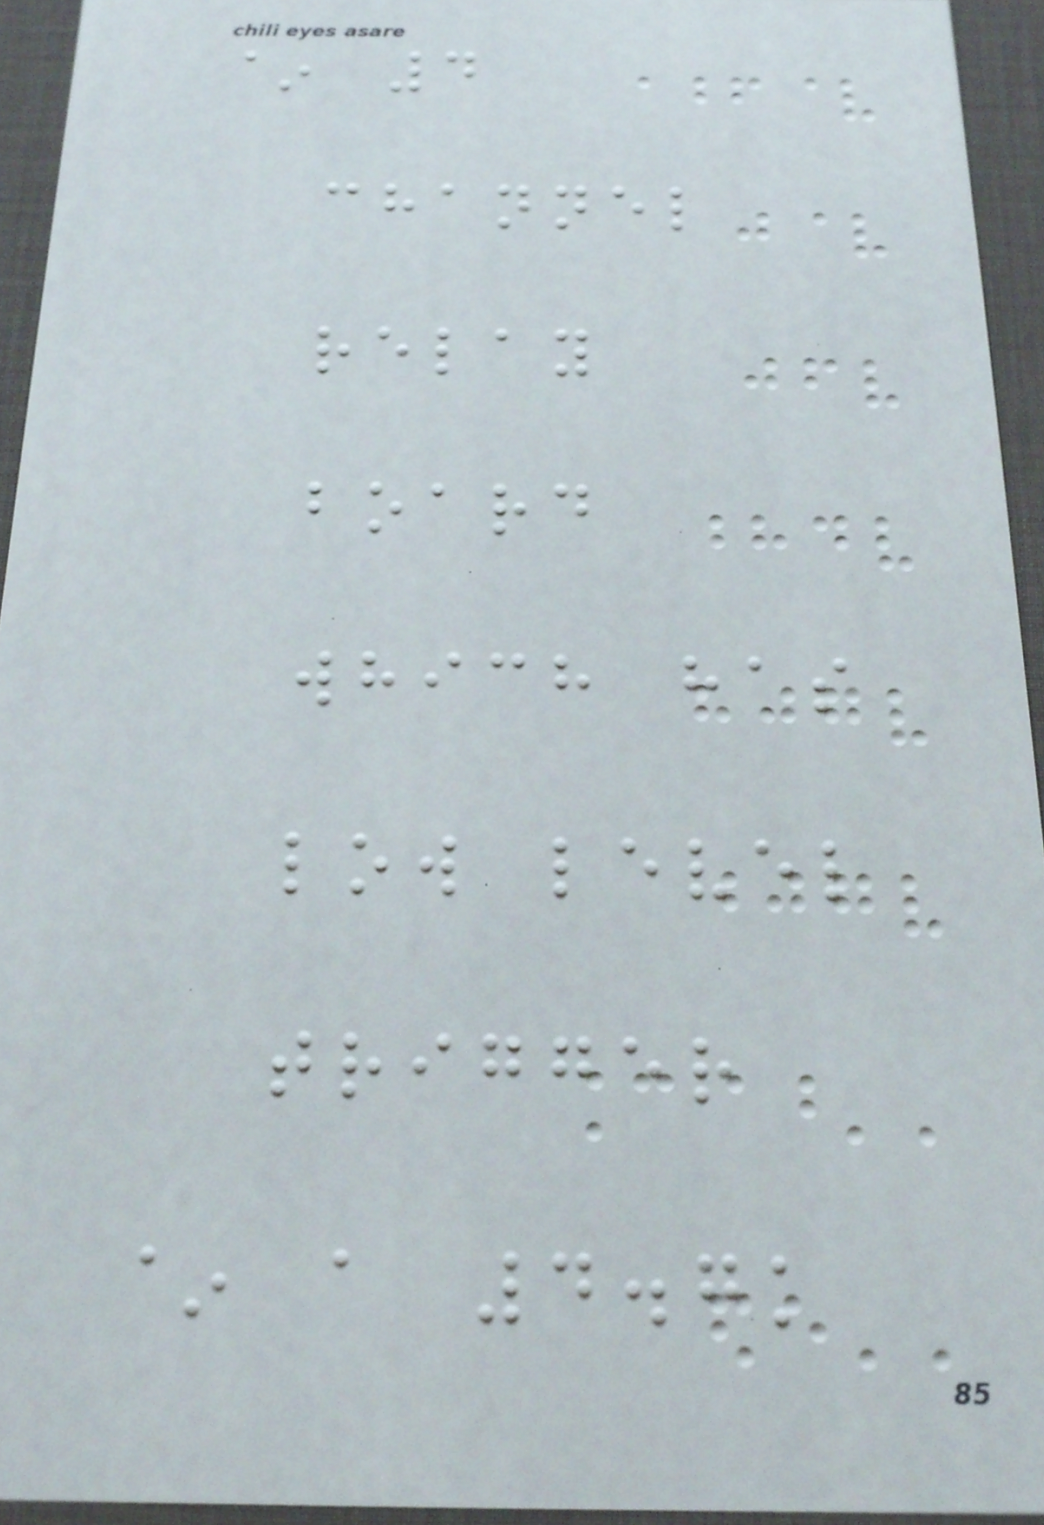~ 4
channel
relay
board
which has
low level
trigger
~ a 4.7k
